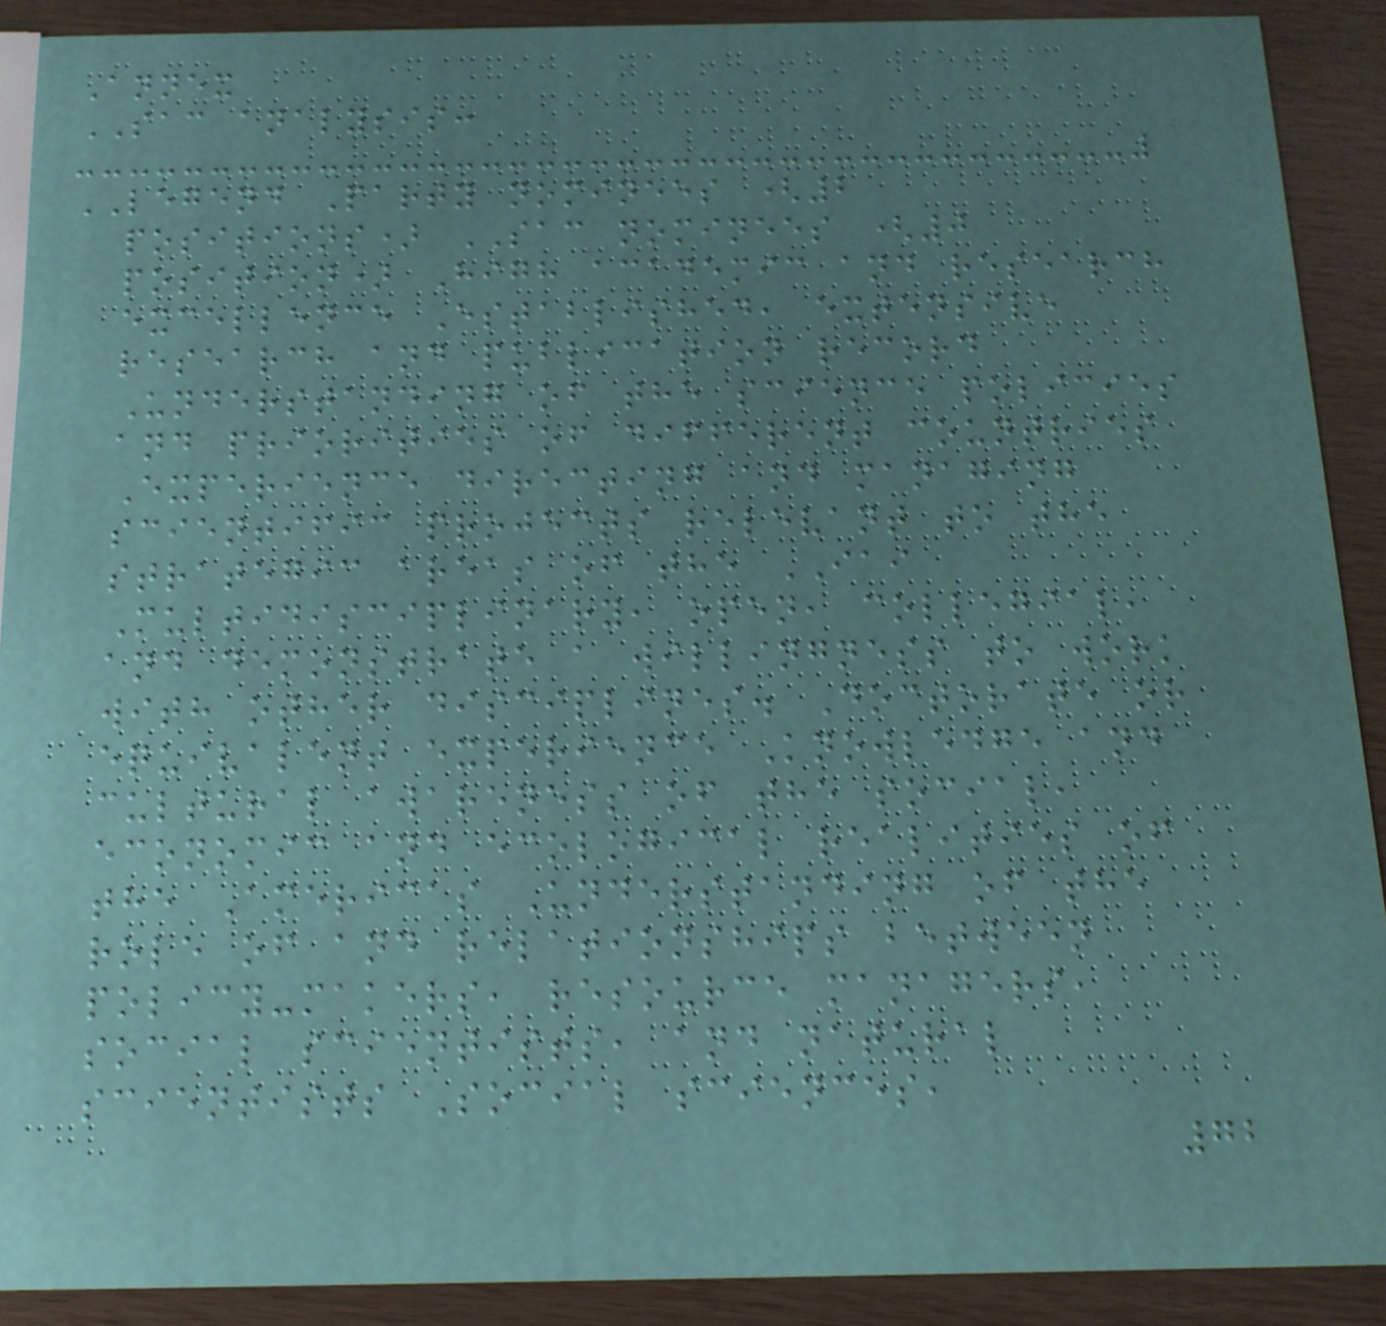Annex
SAC analysis:
LEGEND Party nominees (2
positions) SAC nominees (0
position) High academic and research
excellence Established, extensive
research and publication record
Understanding of the science policies
and priorities of different countries
Experience directing and managing
scientific projects relevant to the
strategic areas of the IAI
Multidisciplinary, open, collegial,
and demonstrate a willingness to work
with other disciplines. Doctorate or
equivalent experience Knowledge and
cultural awareness of the social,
economic and ecological realities of
the Americas Understanding of the
role of and relationships between
policy-makers, resource managers,
social scientists, and natural
scientists Social sciences,
72
